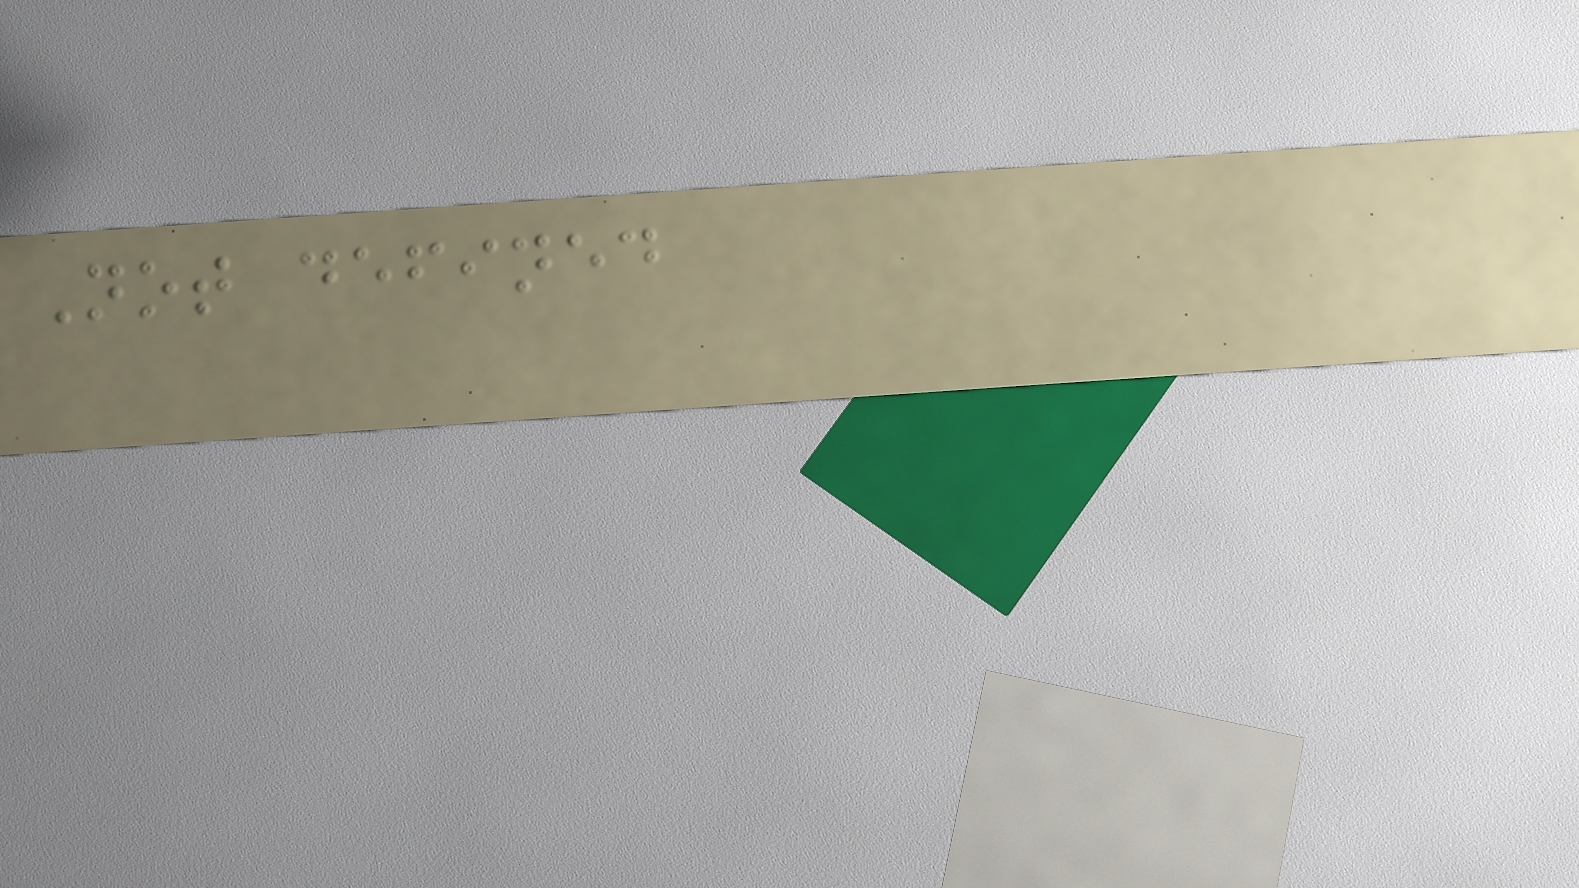Not defined
